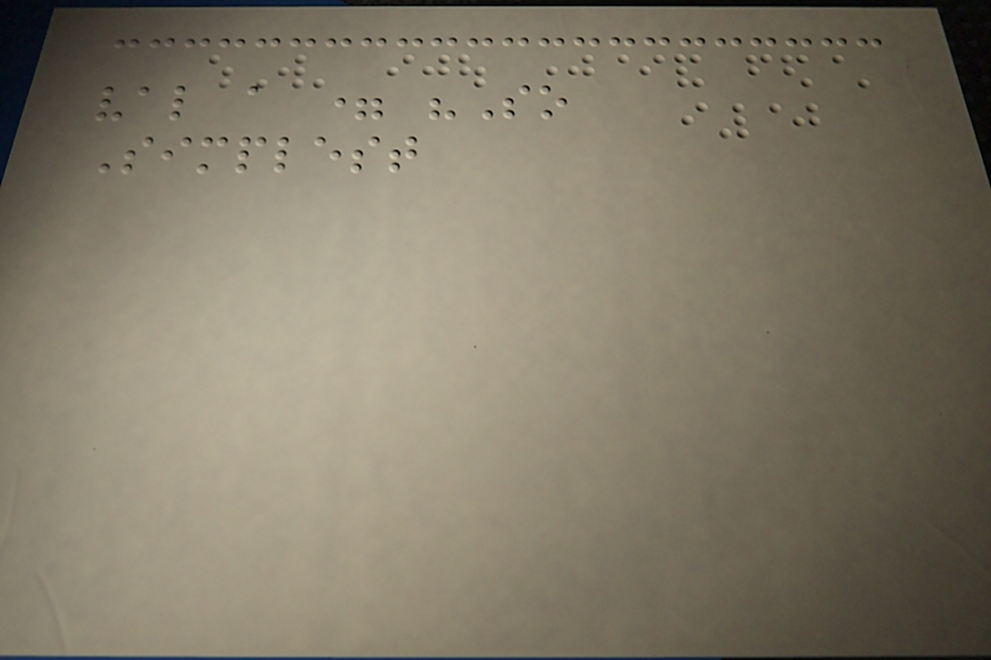val a = "So
Simplest
